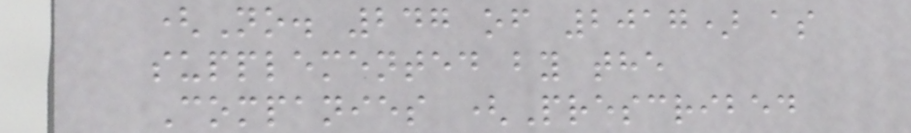(No. 247 of 2017) as
supplemented by the
Companies (Prescribed
